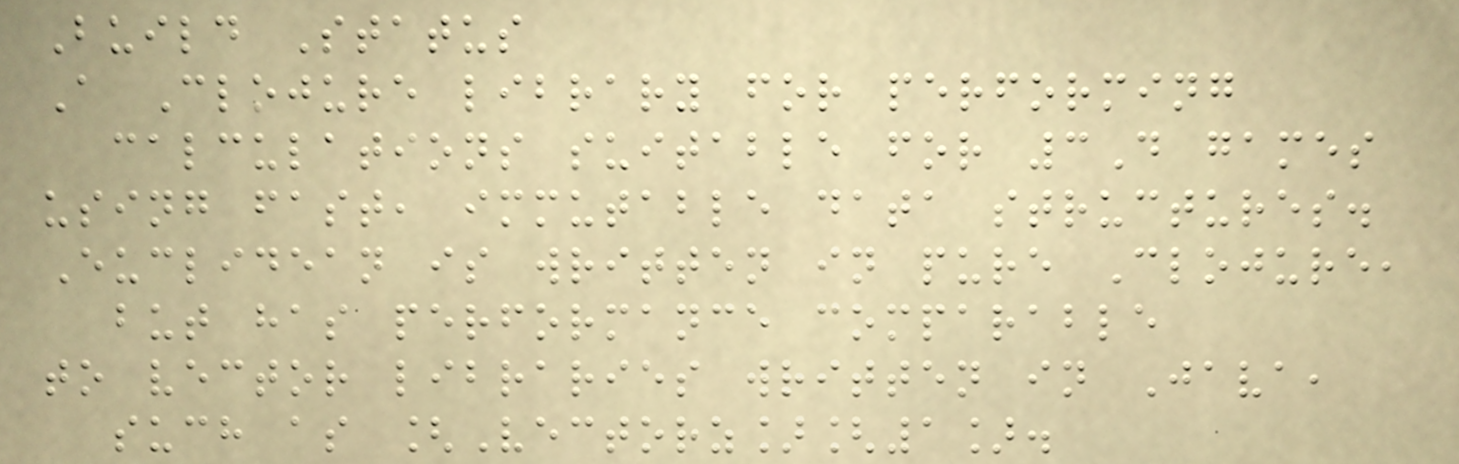Build Status
A Clojure library for performing
calculations suitable for 3D games
using fast, immutable data structures.
Euclidean is written in pure Clojure,
but has performance comparable
to vector libraries written in Java,
such as [Vectorz][1].
